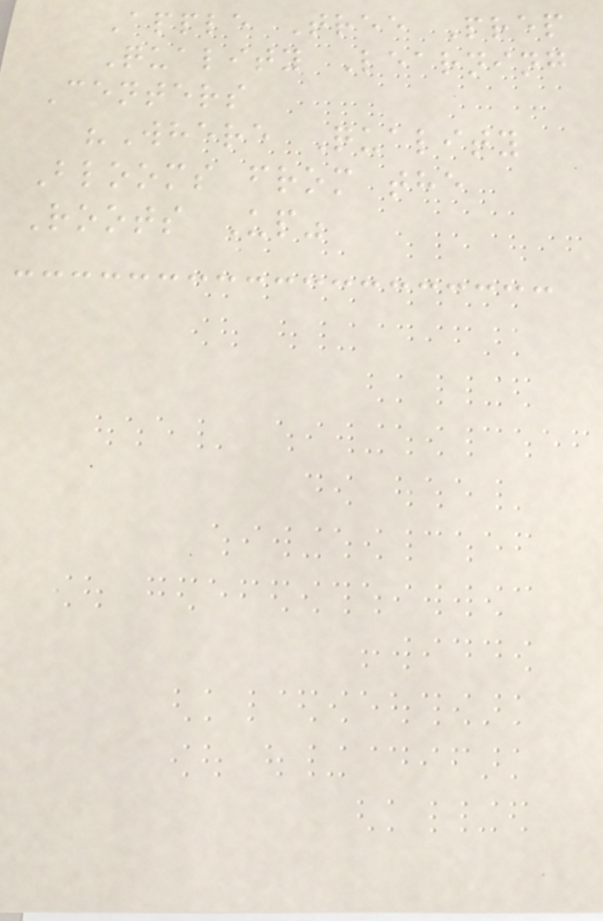Apple Tree Prep
Quality Learning
Centers
"Where Quality
Blooms from the
Roots Up"
